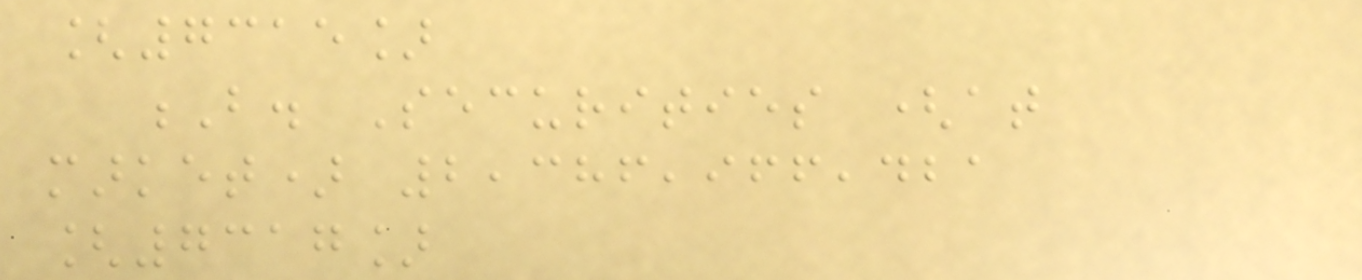[7315]
B. Securities (at
market) 2,386,966,421
[7317]
